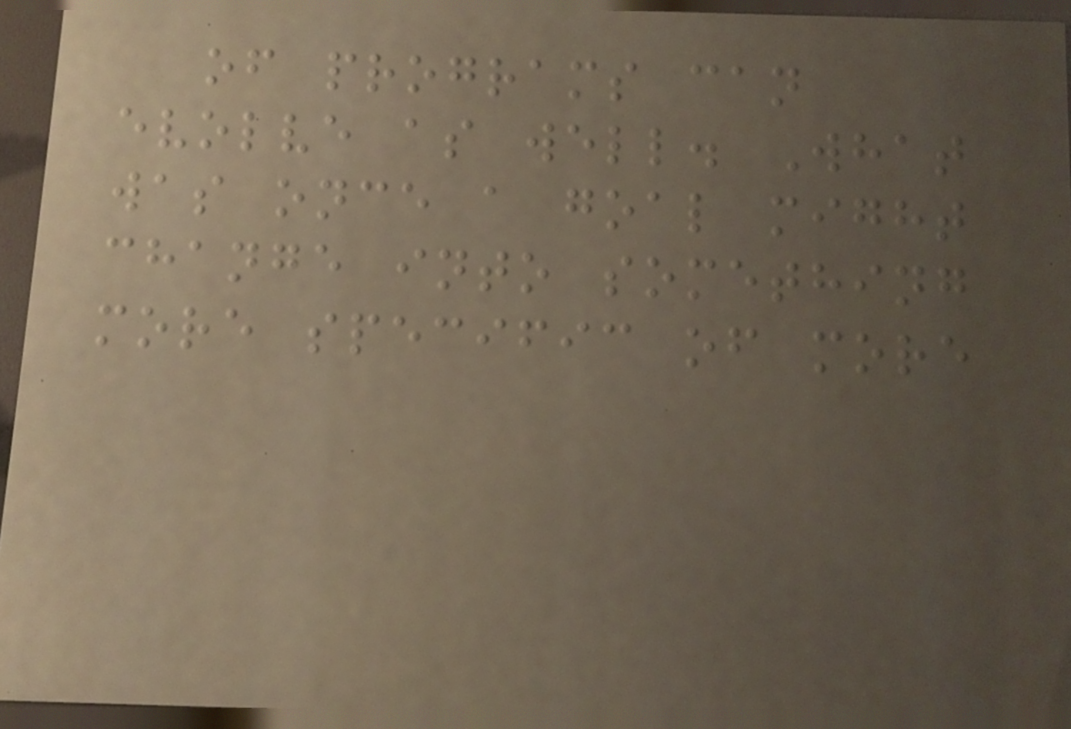of programs can
evolve as well. What
was once a goal might
change into something
more specific of more
